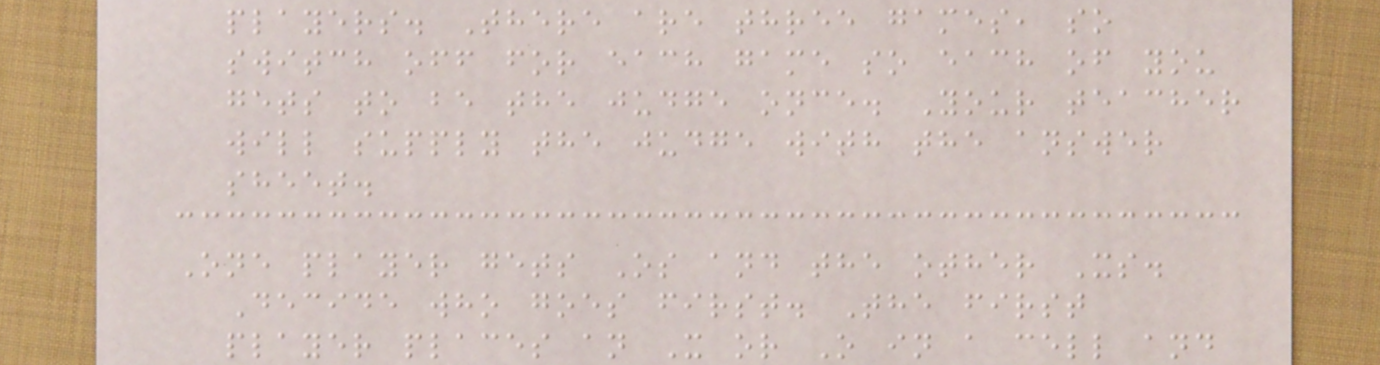players. There are three games, so
switch off for each game so each of you
gets to be the judge once. Your teacher
will supply the judge with the answer
sheet.
One player gets Os and the other Xs.
Decide who goes first. The first
player places an X or O in a cell and
